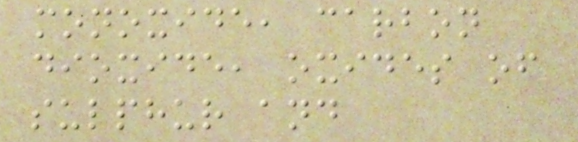monoxide, carbon
dioxide, oxides of
sulphur and
